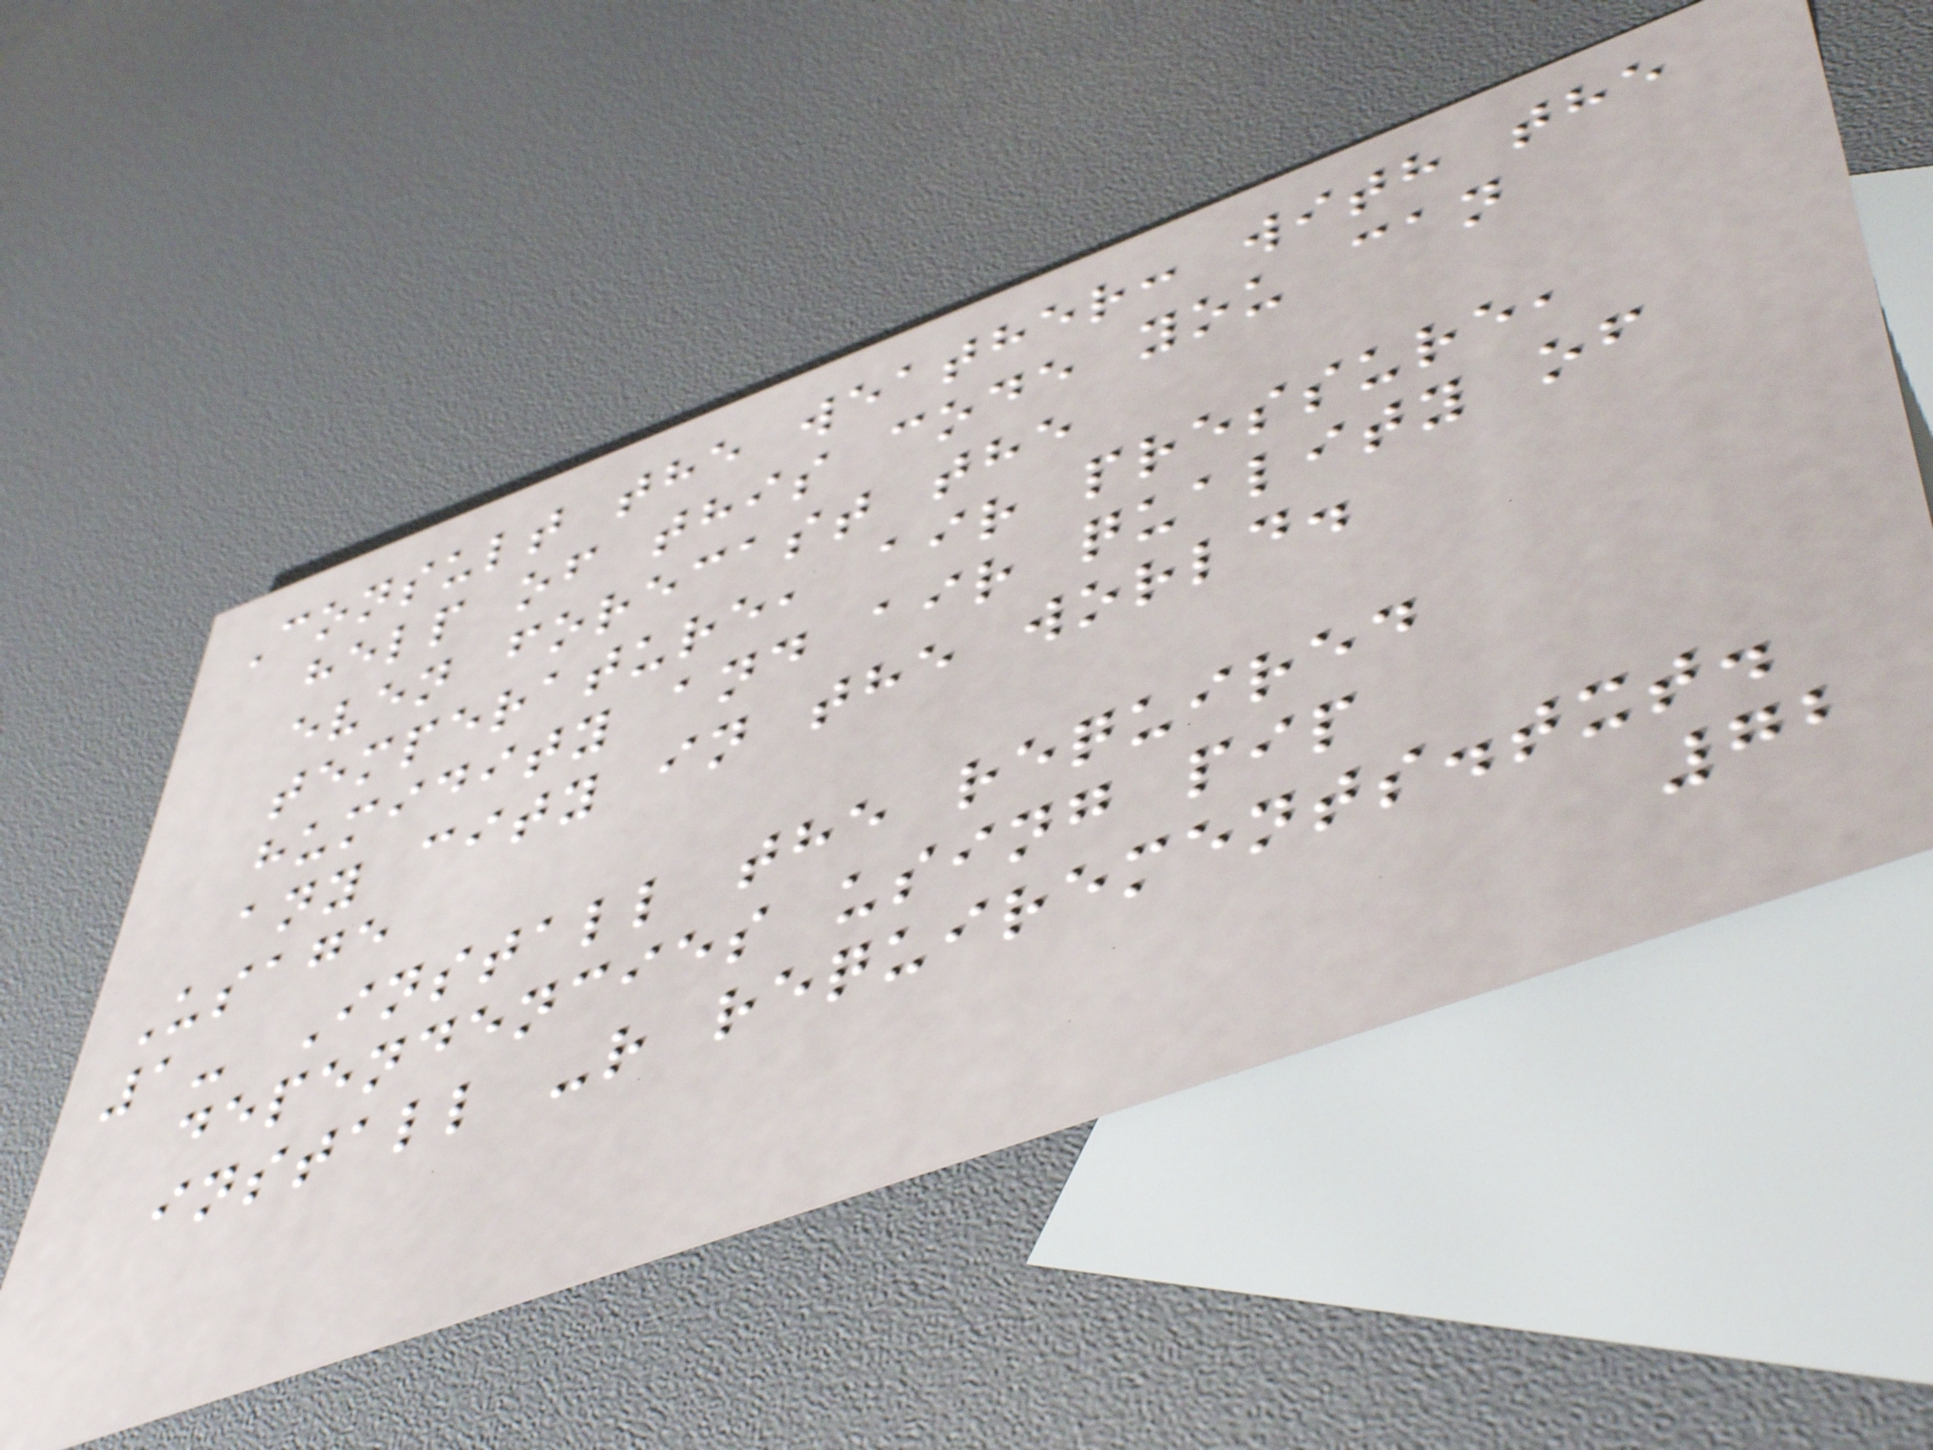Consult the weather: with the
help of this code you can
even forecast the
temperature, air pressure,
humidity and air quality of
any city in the world.
Usage
1- Install the required
dependencies using pip
install -r requirements.txt.
72
